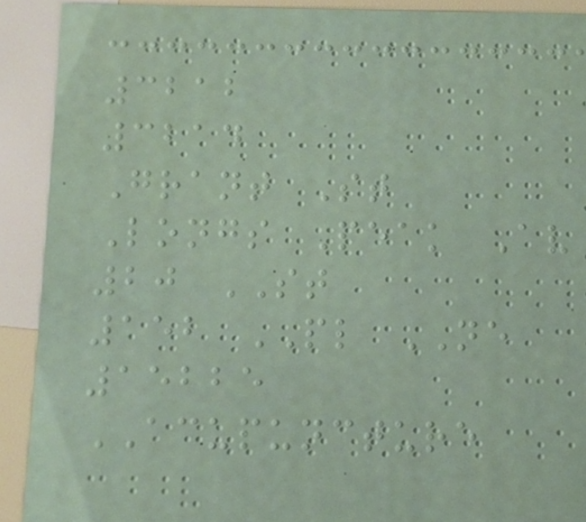3212
3214
Grant St
Longs Peak Av
20 ST
152 PL NE
15225
ACUPUNCTURE
